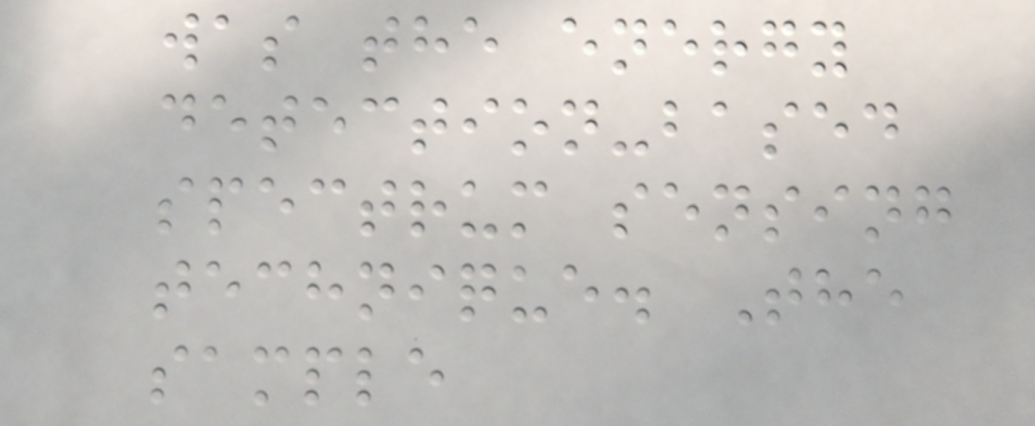was the energy
detection-based
spectrum sensing
technique. The
sample
